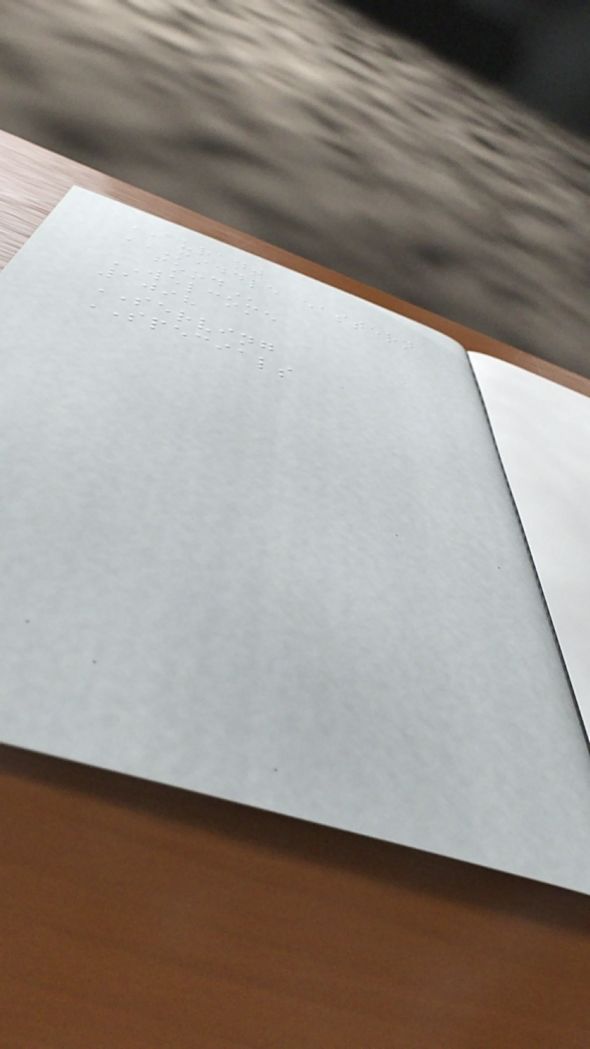AURANT
MIDDLE EASTERN
FOOD
WELCOME
1098
SERVING
SPECIALS
